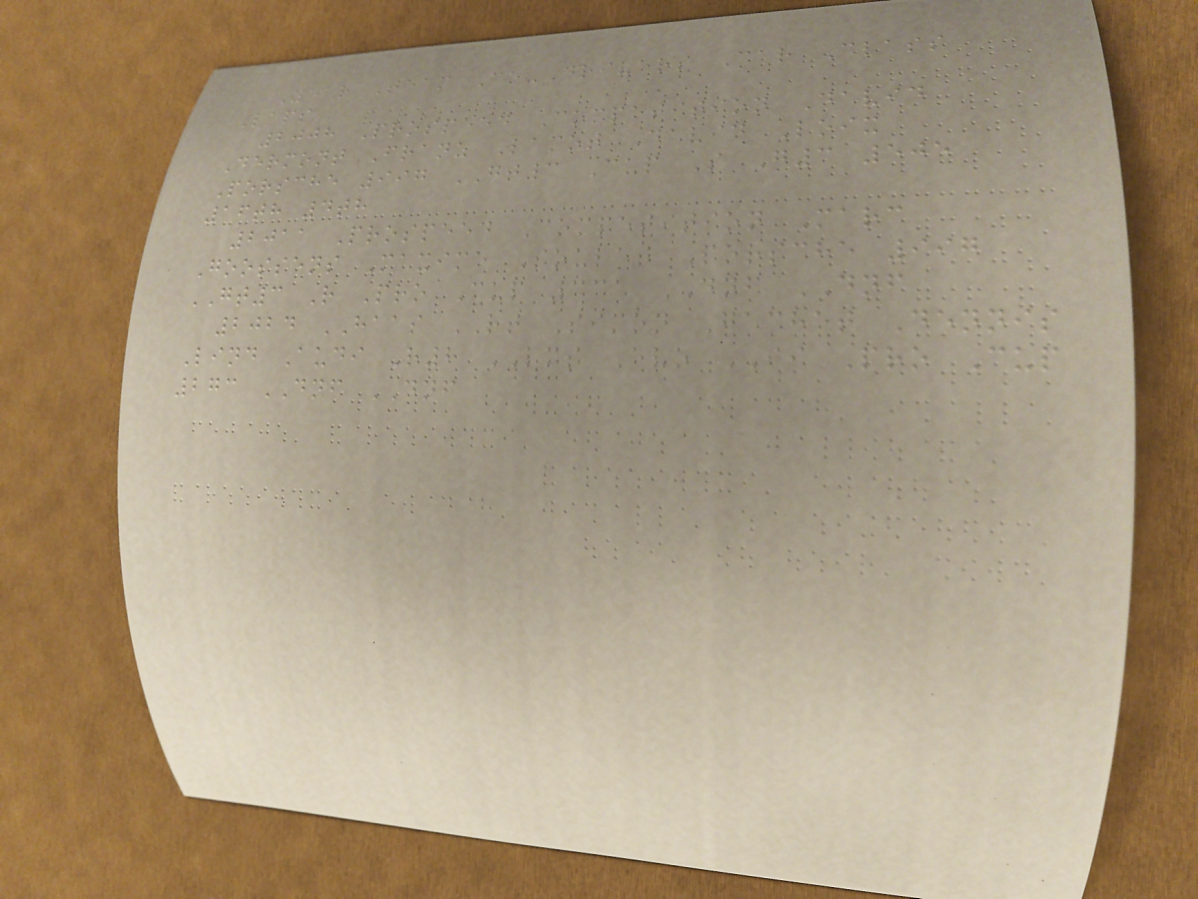Year Team Co-Drivers Car Class
Laps
2008 Prospeed Competition David
Dermont Franz Lamot David Loix
Porsche 997 GT3 Cup S G3 505
16th 4th
2011 Prospeed Competition Marc
Goossens Maxime Soulet Porsche 997
GT3 R Pro Cup 331 DNF DNF
2024 HAAS RT Simon Gachet Dennis
Lind Audi R8 LMS Evo II Pro Cup
273 DNF DNF
